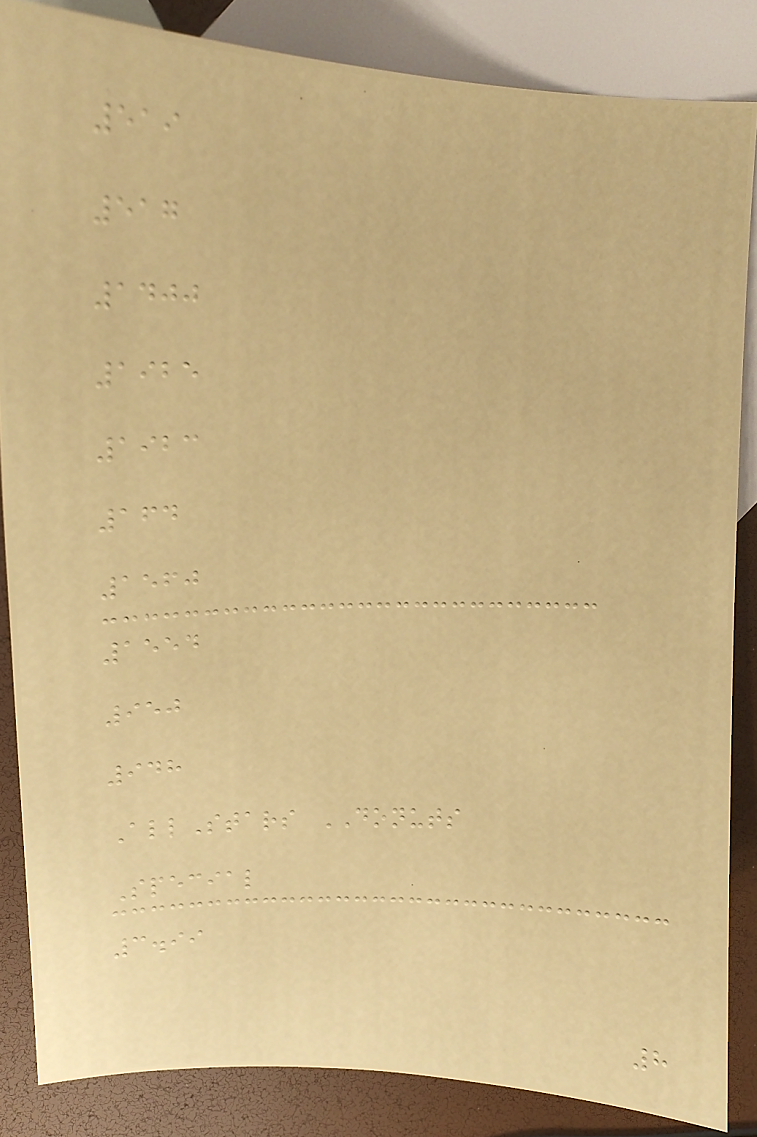519
517
1400
1925
1923
164
1560
1554
950
948
AllStars DONUTS
Special
3.99
8
